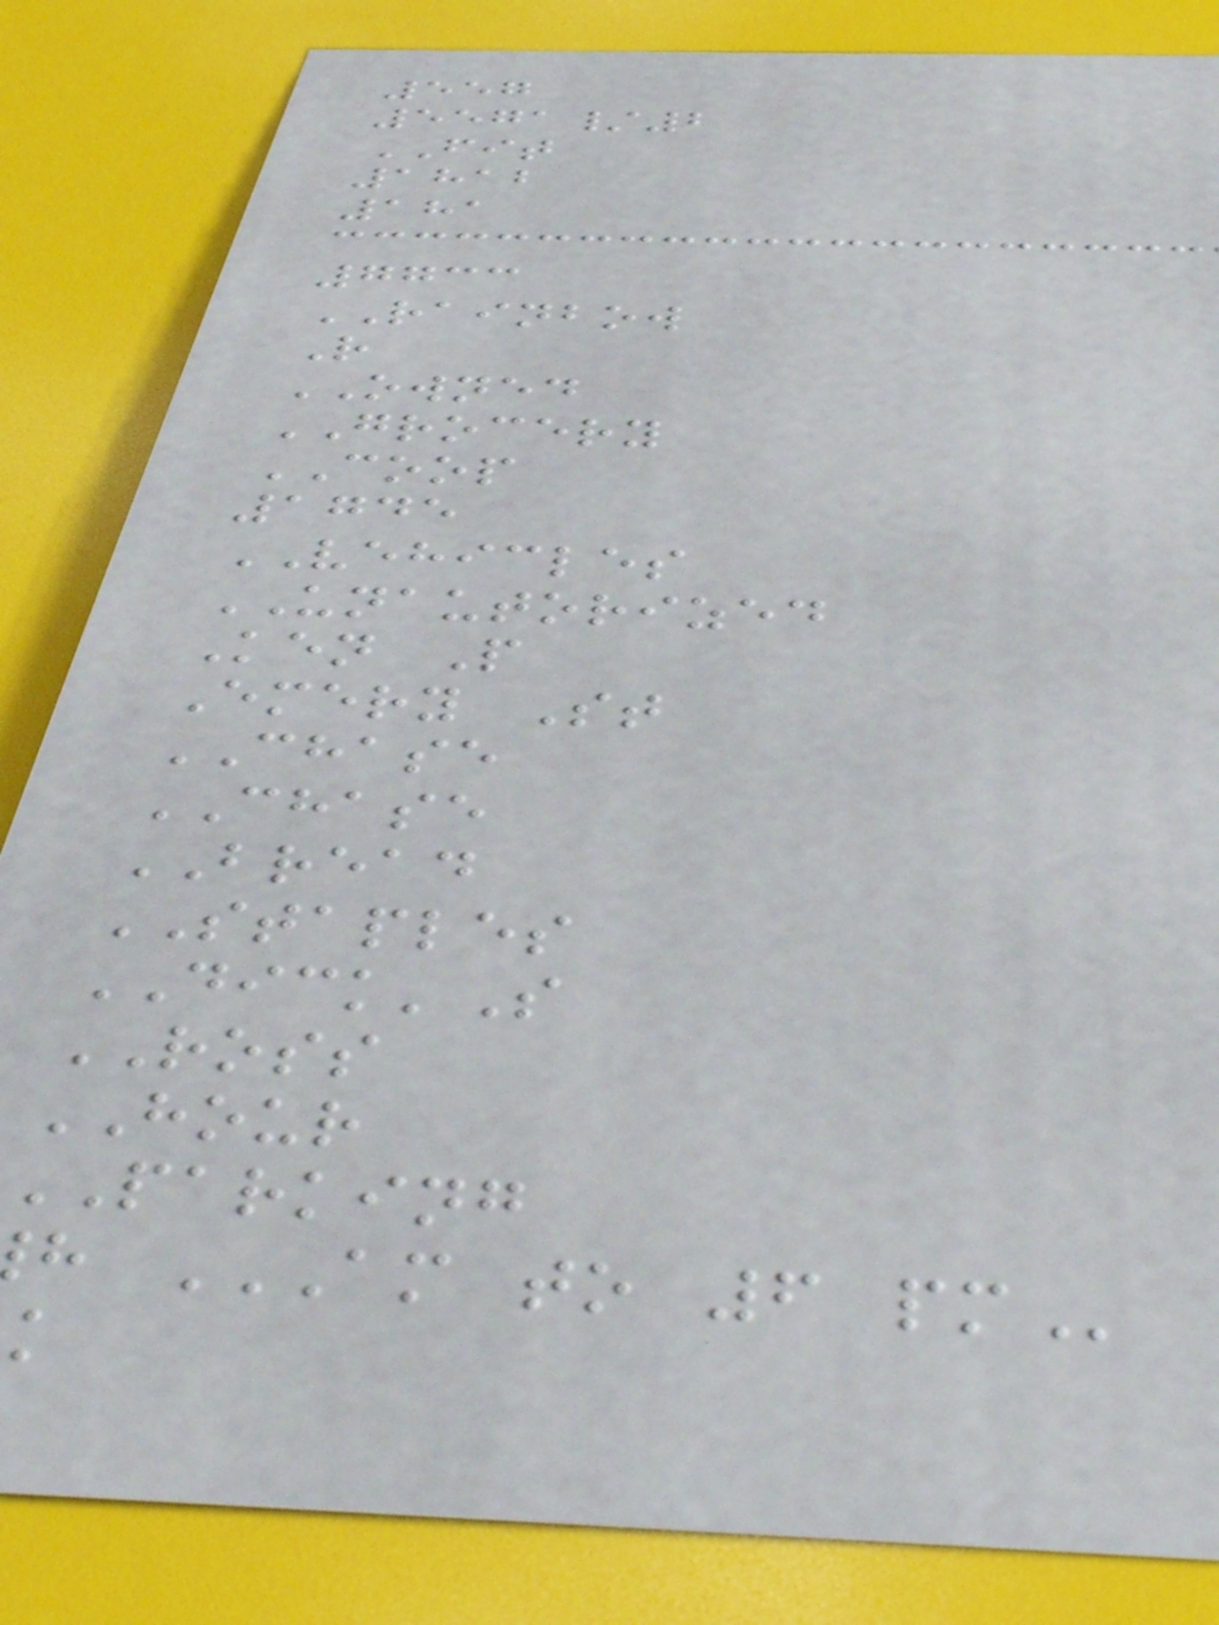557
5571/2
FIT
1812
181
7733
RAINBOW
R
OWNED
GROCERY
COOP
1745
VEHICLES
UNAUTORIZED
Ken P
Emery St
CHASE
CHASE
BREAD
STAPLES
DICK'S
ROSS
HOUR
parking
h AM TO 6 PM
